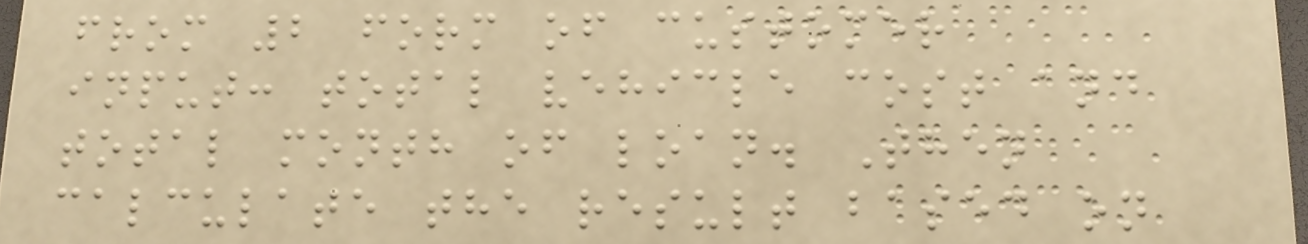from 2 form of customer
input: total vehicle cost and
total month of loan. Then
calculate the result based on
